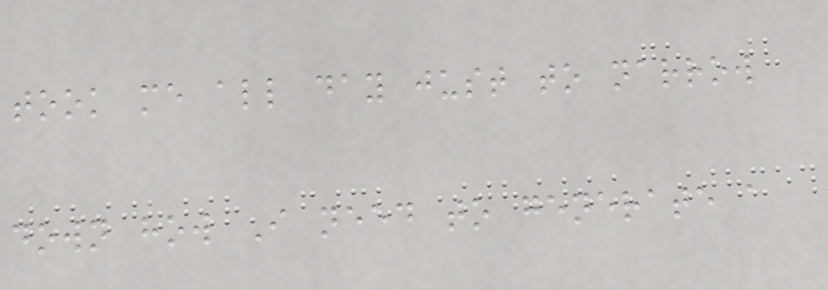took me all day just to narrow
down how I need to generate a
